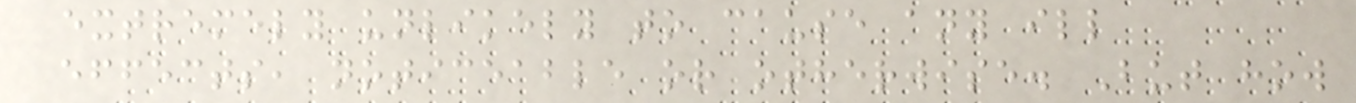extremely unlikely to cause any ill
effects, noticeable or otherwise. But how
